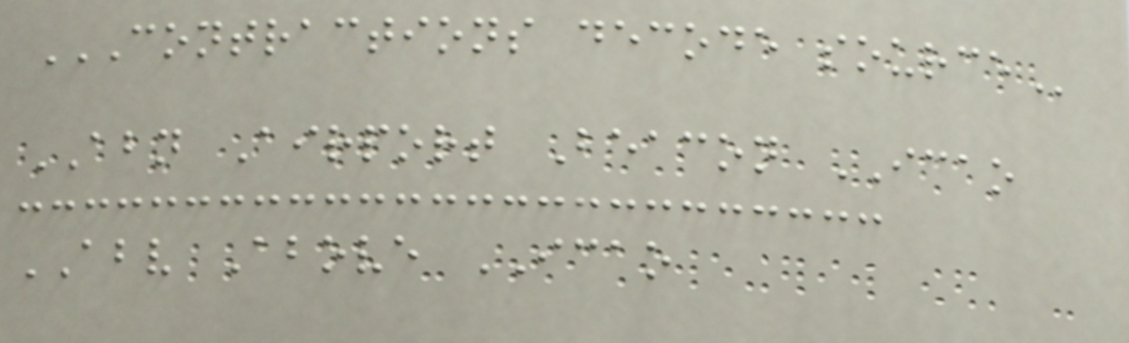CONTRACTIONS DECODE SOURCE
ABN Airport Beacon ICAO
ABV Above ICAO
